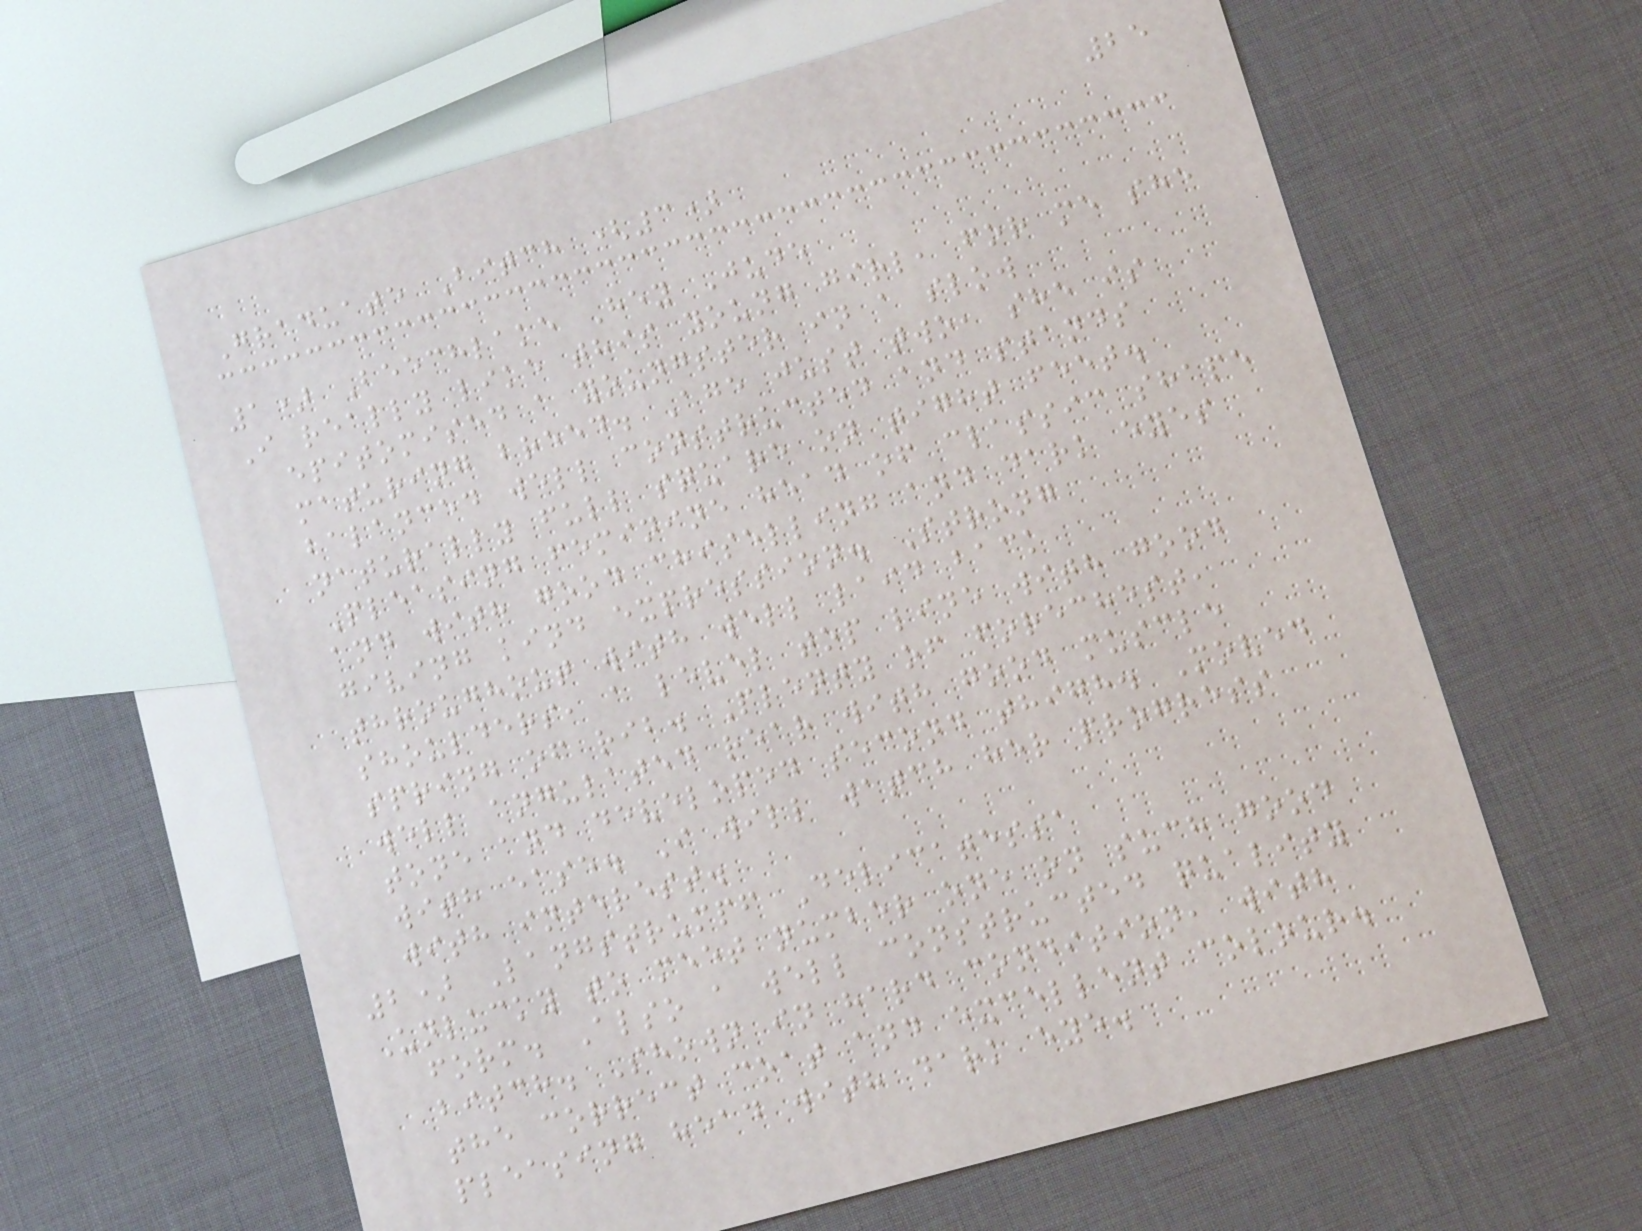25
Graduate Bitch (3)
1) Beechlake Hey Jude
I really like this young girl, for me she
epitomised a youngster in a slow
maturing breed. Age just two, she is
balanced well constructed and stands
naturally full square on tight feet.
Pleasing feminine head of classic shape
and with good chiselling and dark eyes
giving kind expression. Strong
throughout with well laid back
shoulders, a level top line with good
spring of rib. Plenty of forechest,
well angulated rear with good muscle
tone and developed second thigh. Moved
with ease. I will watch her progress
with interest.
2) Langstrumpf Delicatessa
Unlucky to meet number one on such good
form. Also a well constructed quality
bitch. Shown in hard condition, with
the correct coat and excellent colour.
pleasing head with dark eye.
